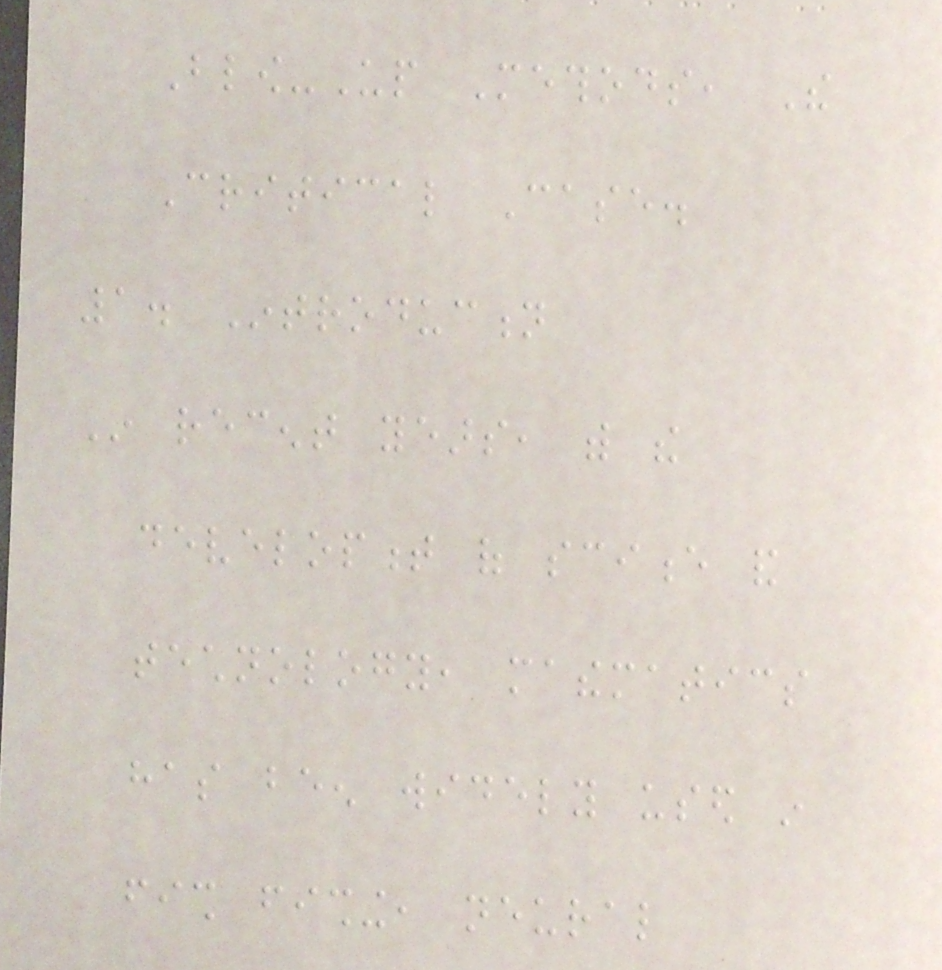Blow-Up Methods, The
Critical Case.
1. Introduction
In recent years, with the
development of science and
technology, mathematics
has been widely used in
fish fishing, neural
